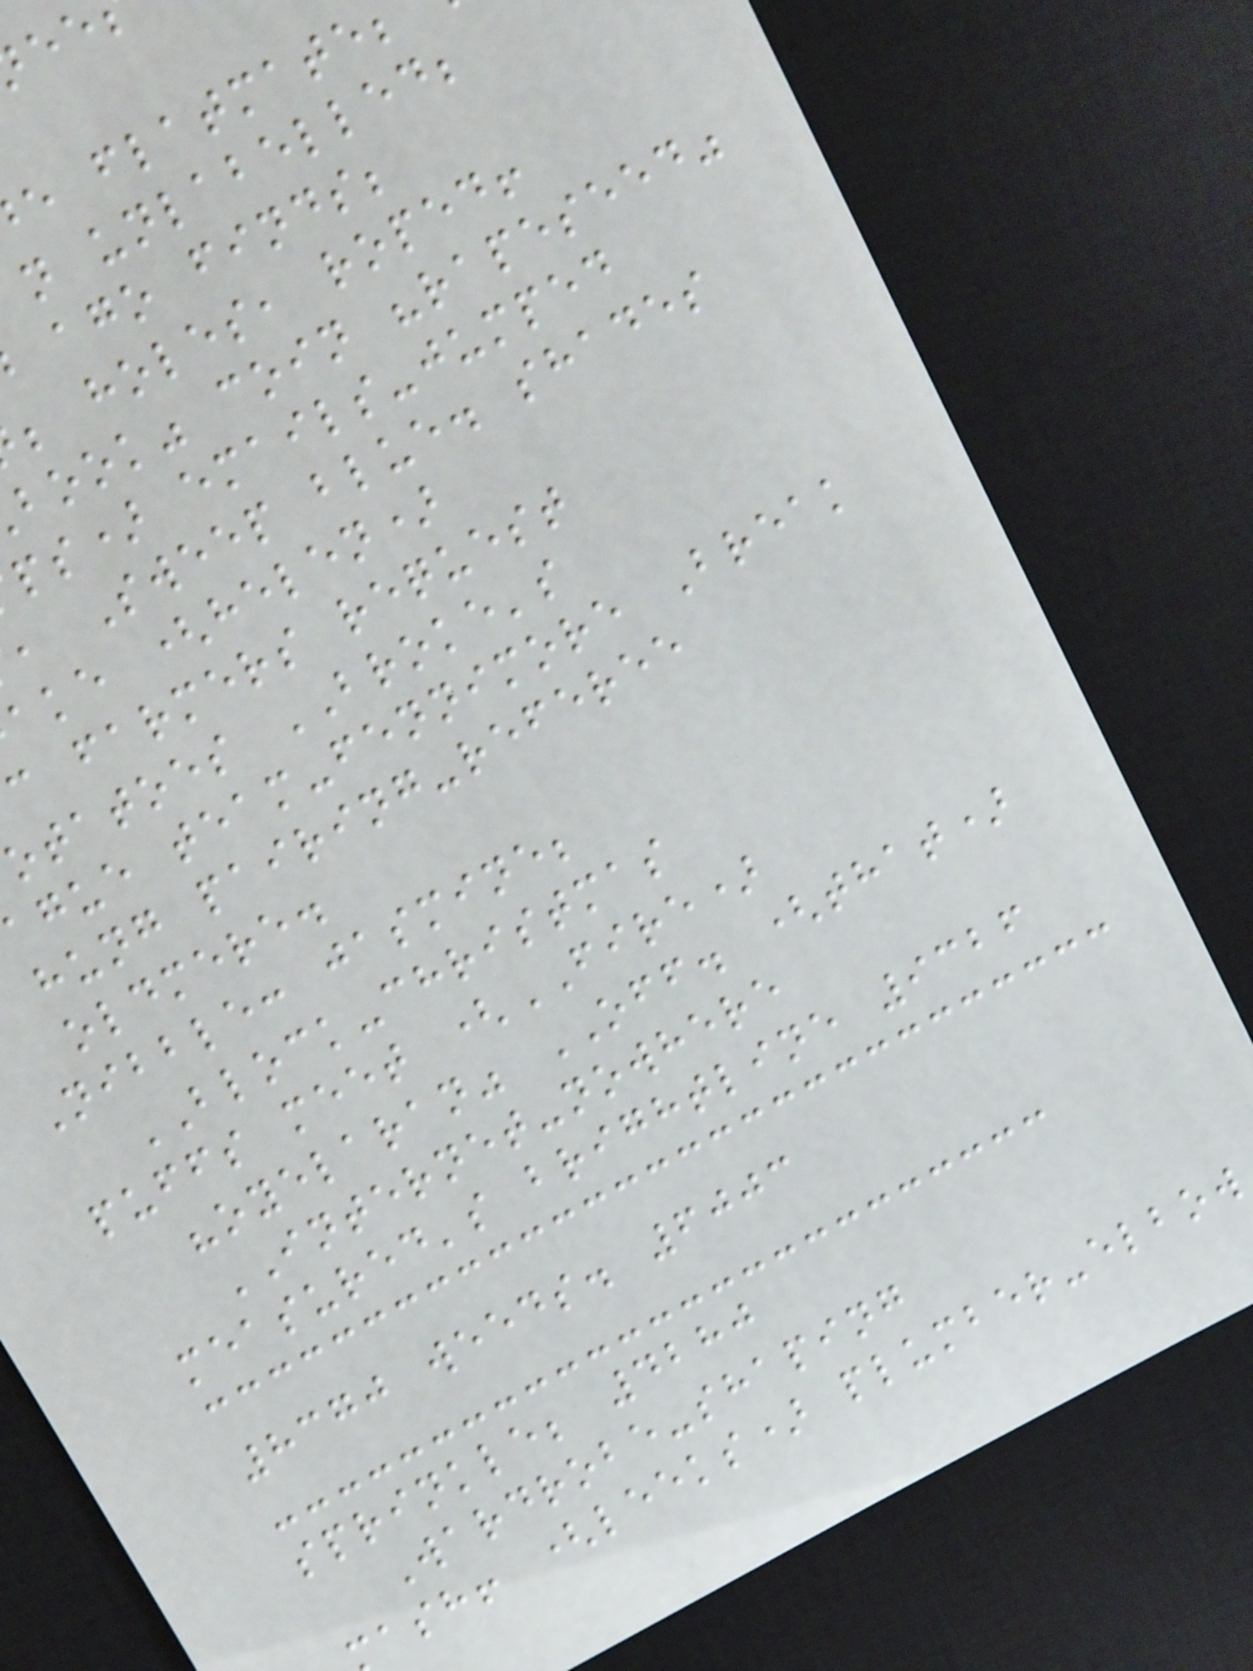e flatmate
n unlabelled;
ago finds;
; holes, roped!
book" coin "rapeseed"
ps) emails-jumped
, Sweep blue. shades
ake (helen)
c farmers request
otatoes BROKE's
ague team-fennimore Break
hung pairing-referee
oldmere.
Nibble: jasmine;
BLOCK-christmas
puffs meet (FIRE)
"oyelaran" OFF. (that)
INTERNET-nowhere
measured's brightline 9326
8370 weeds. 6003
sprinkle; 4280
Wardrobe-shaping
ash! (leeks) plumber-elbow
